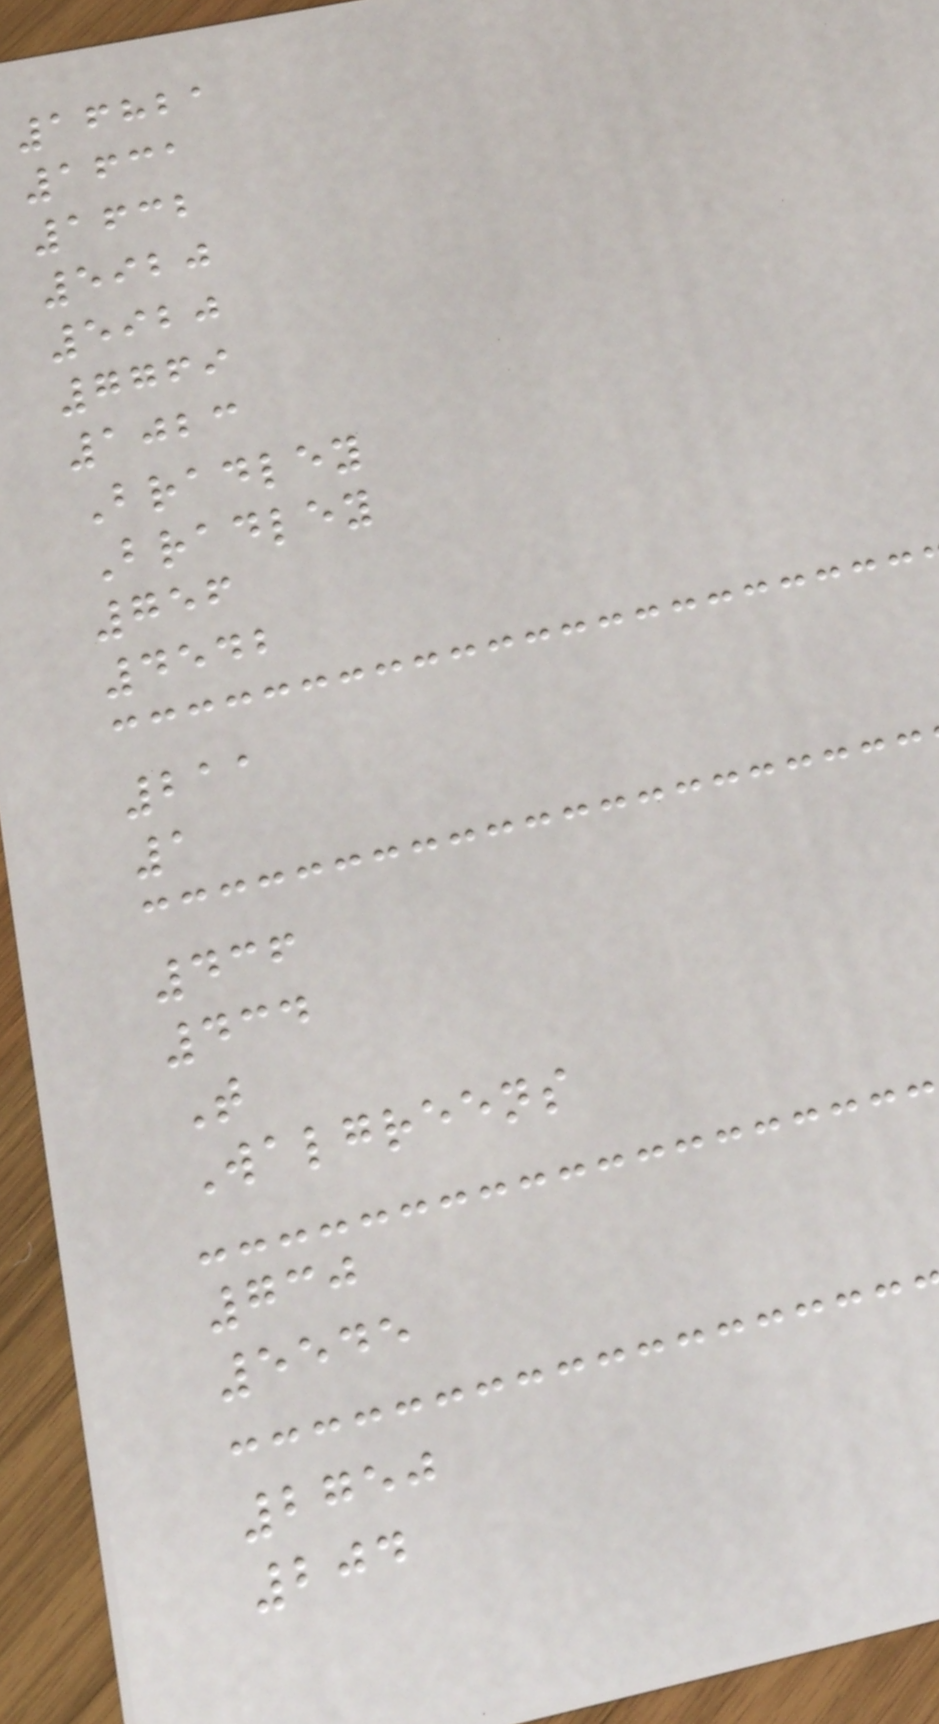16821
1631
1632
5920
5920
7769
1023
Bradley
Bradley
756
4542
211
1
436
434
T
Walgreens
730
5545
2750
204
